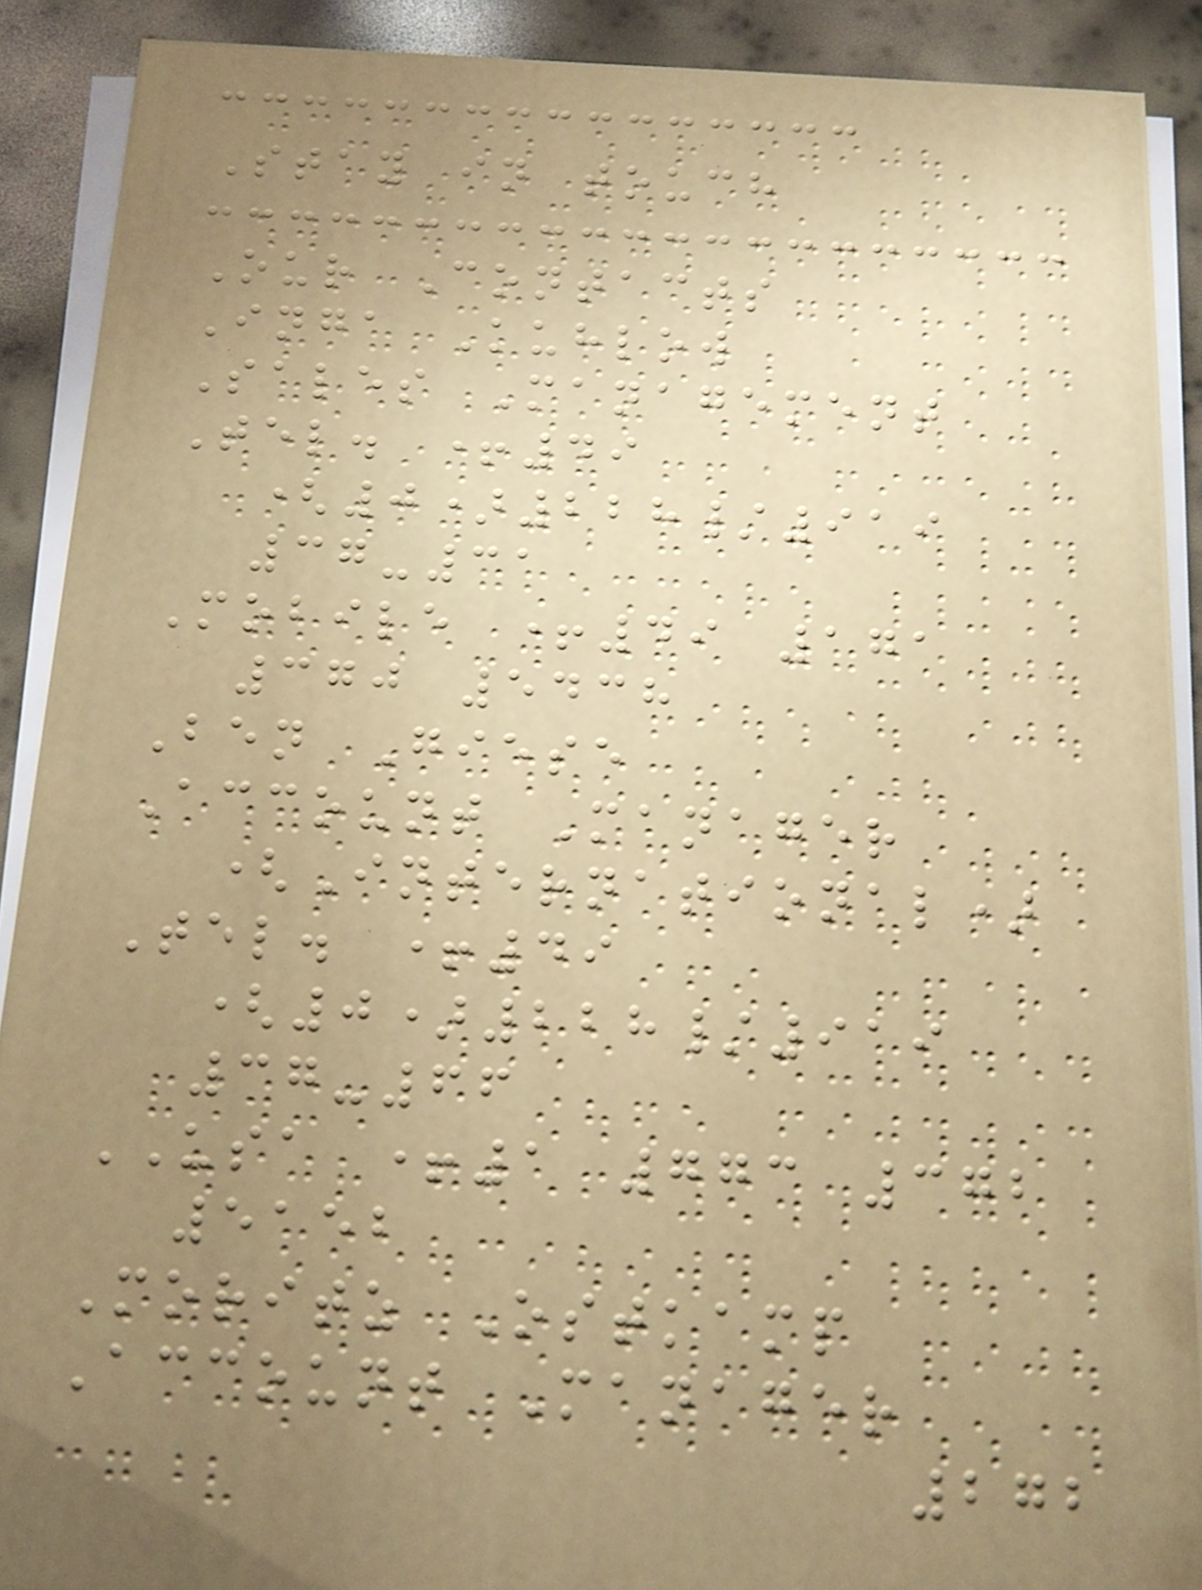Stay in touch
Our Contacts
Inga Kuhlow
Sales Management
Tel. +49
(0)228/919
37-31
Mobile +49 171
370 5438
Ben Giese
Account Manager
(International)
Tel. +49
(0)228/919
37-66
USA +1 773 372
5152
Moritz Ostkamp
Account Manager
272
